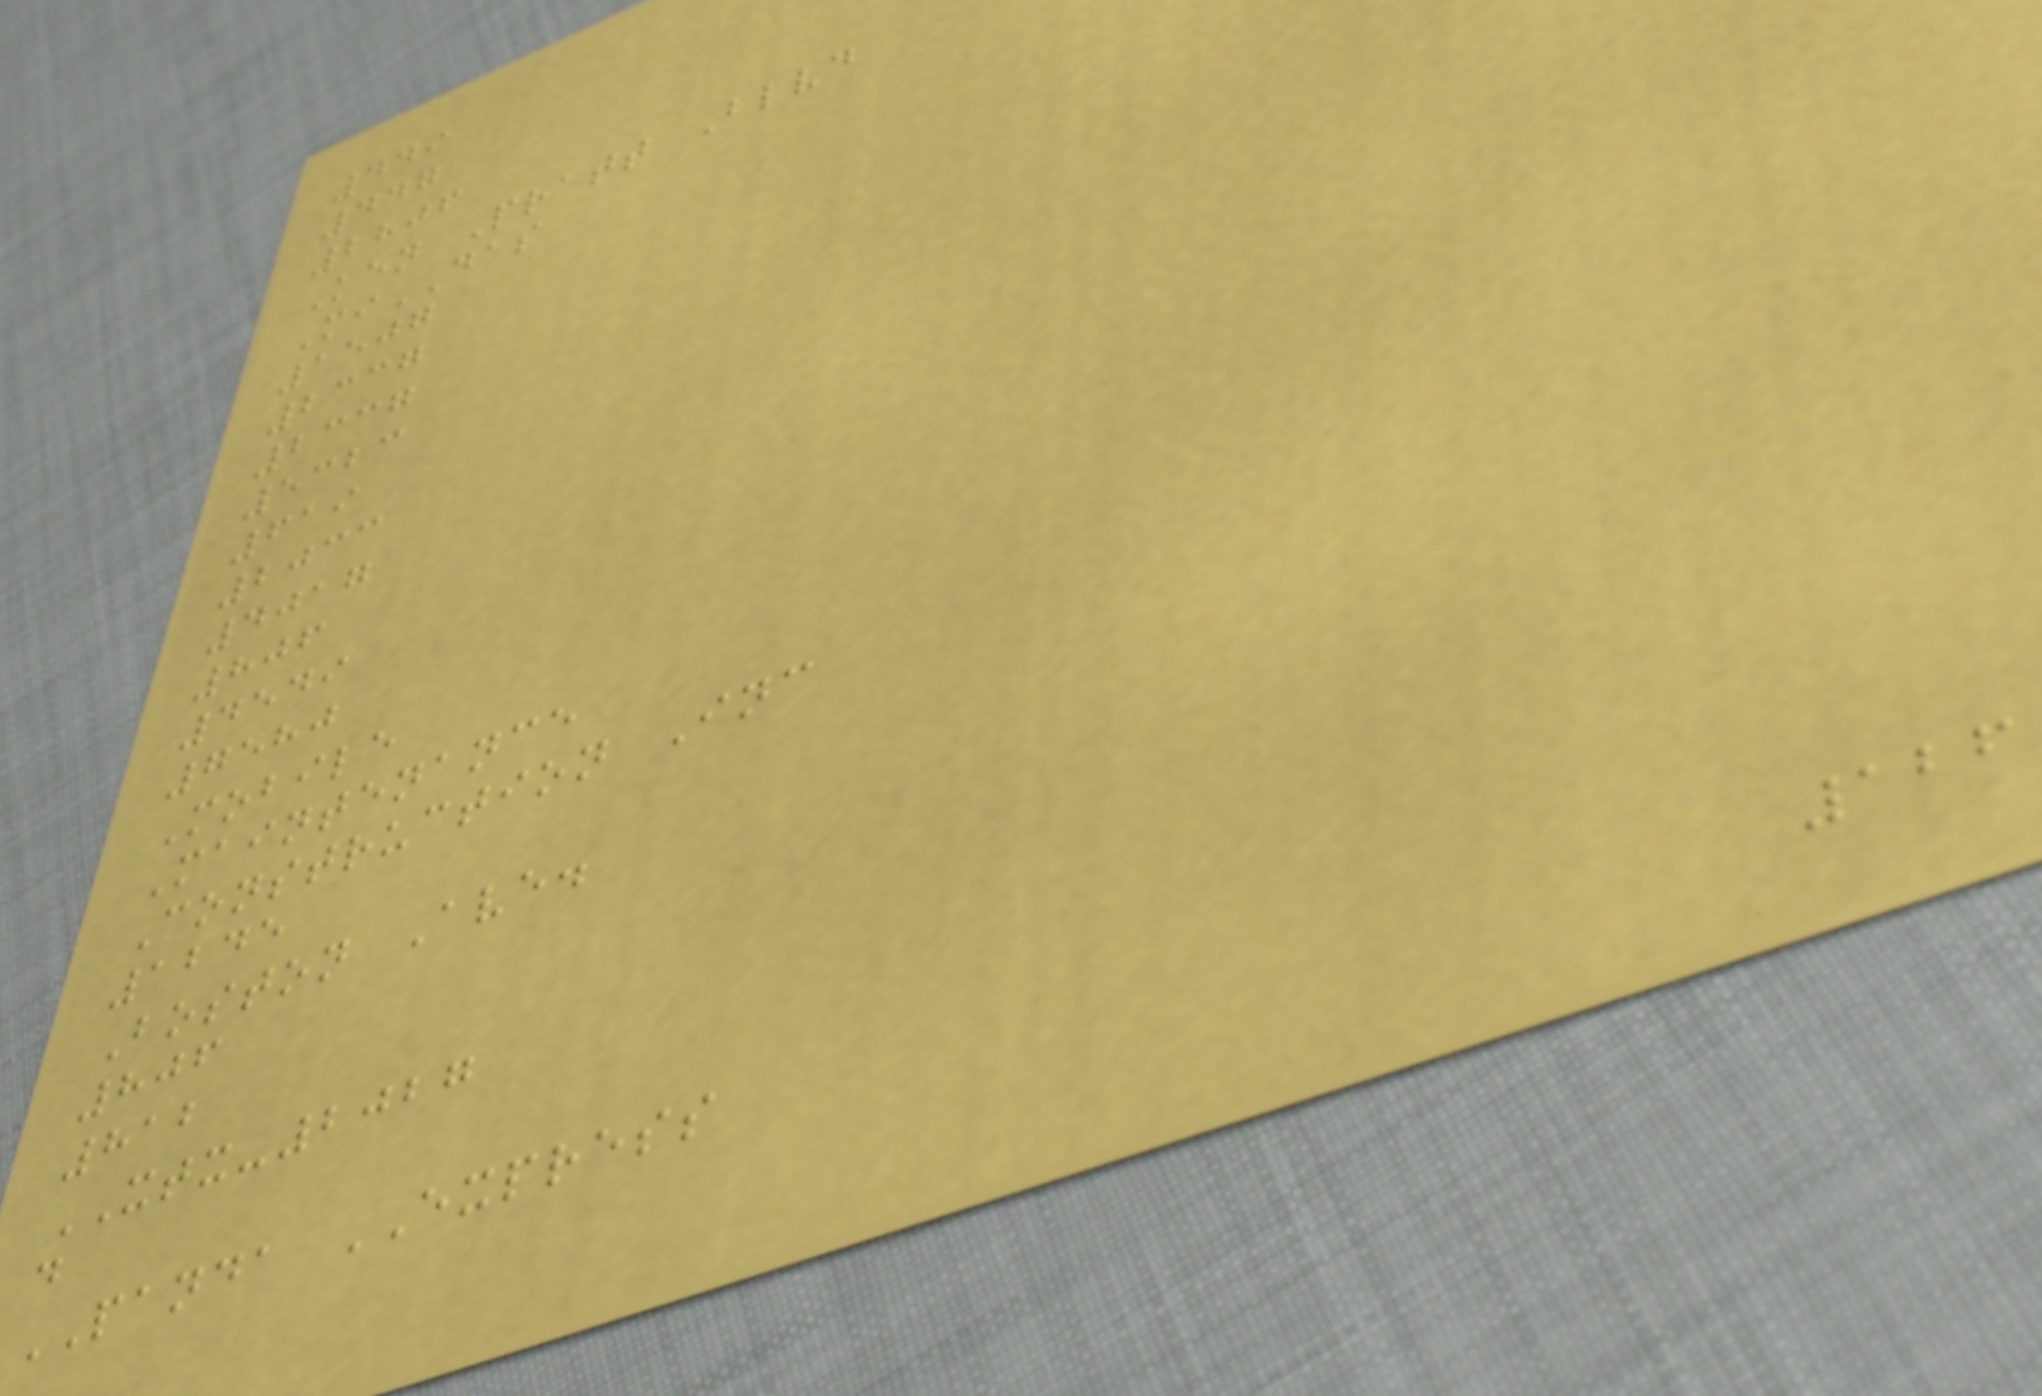449
447
2806
Ken Pratt Blvd
MiDAS
1507
2337
2337
5323
619
2033
4017
806
4549
7580
Mobile
Maintenance
Construction Inc
1245
Boston Ave.
806
812
XTX-2027
d
PANDA EXPRESS
126
